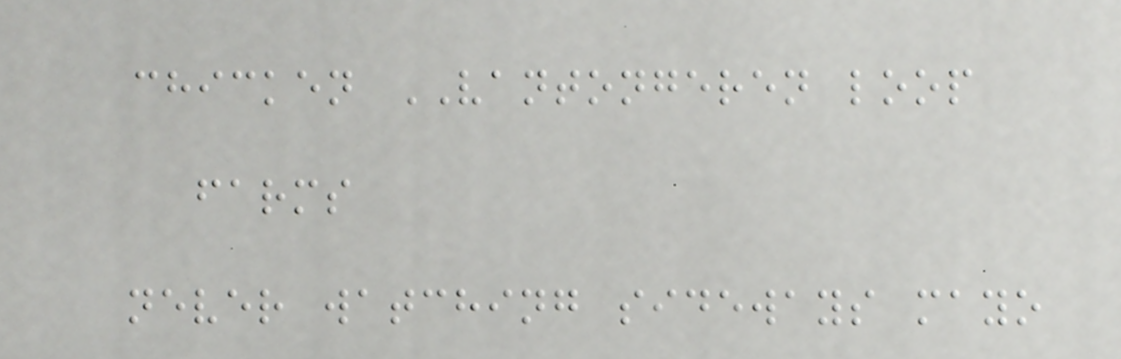chicken VANTONGEREN loop
farms
never watching sideways mayo
